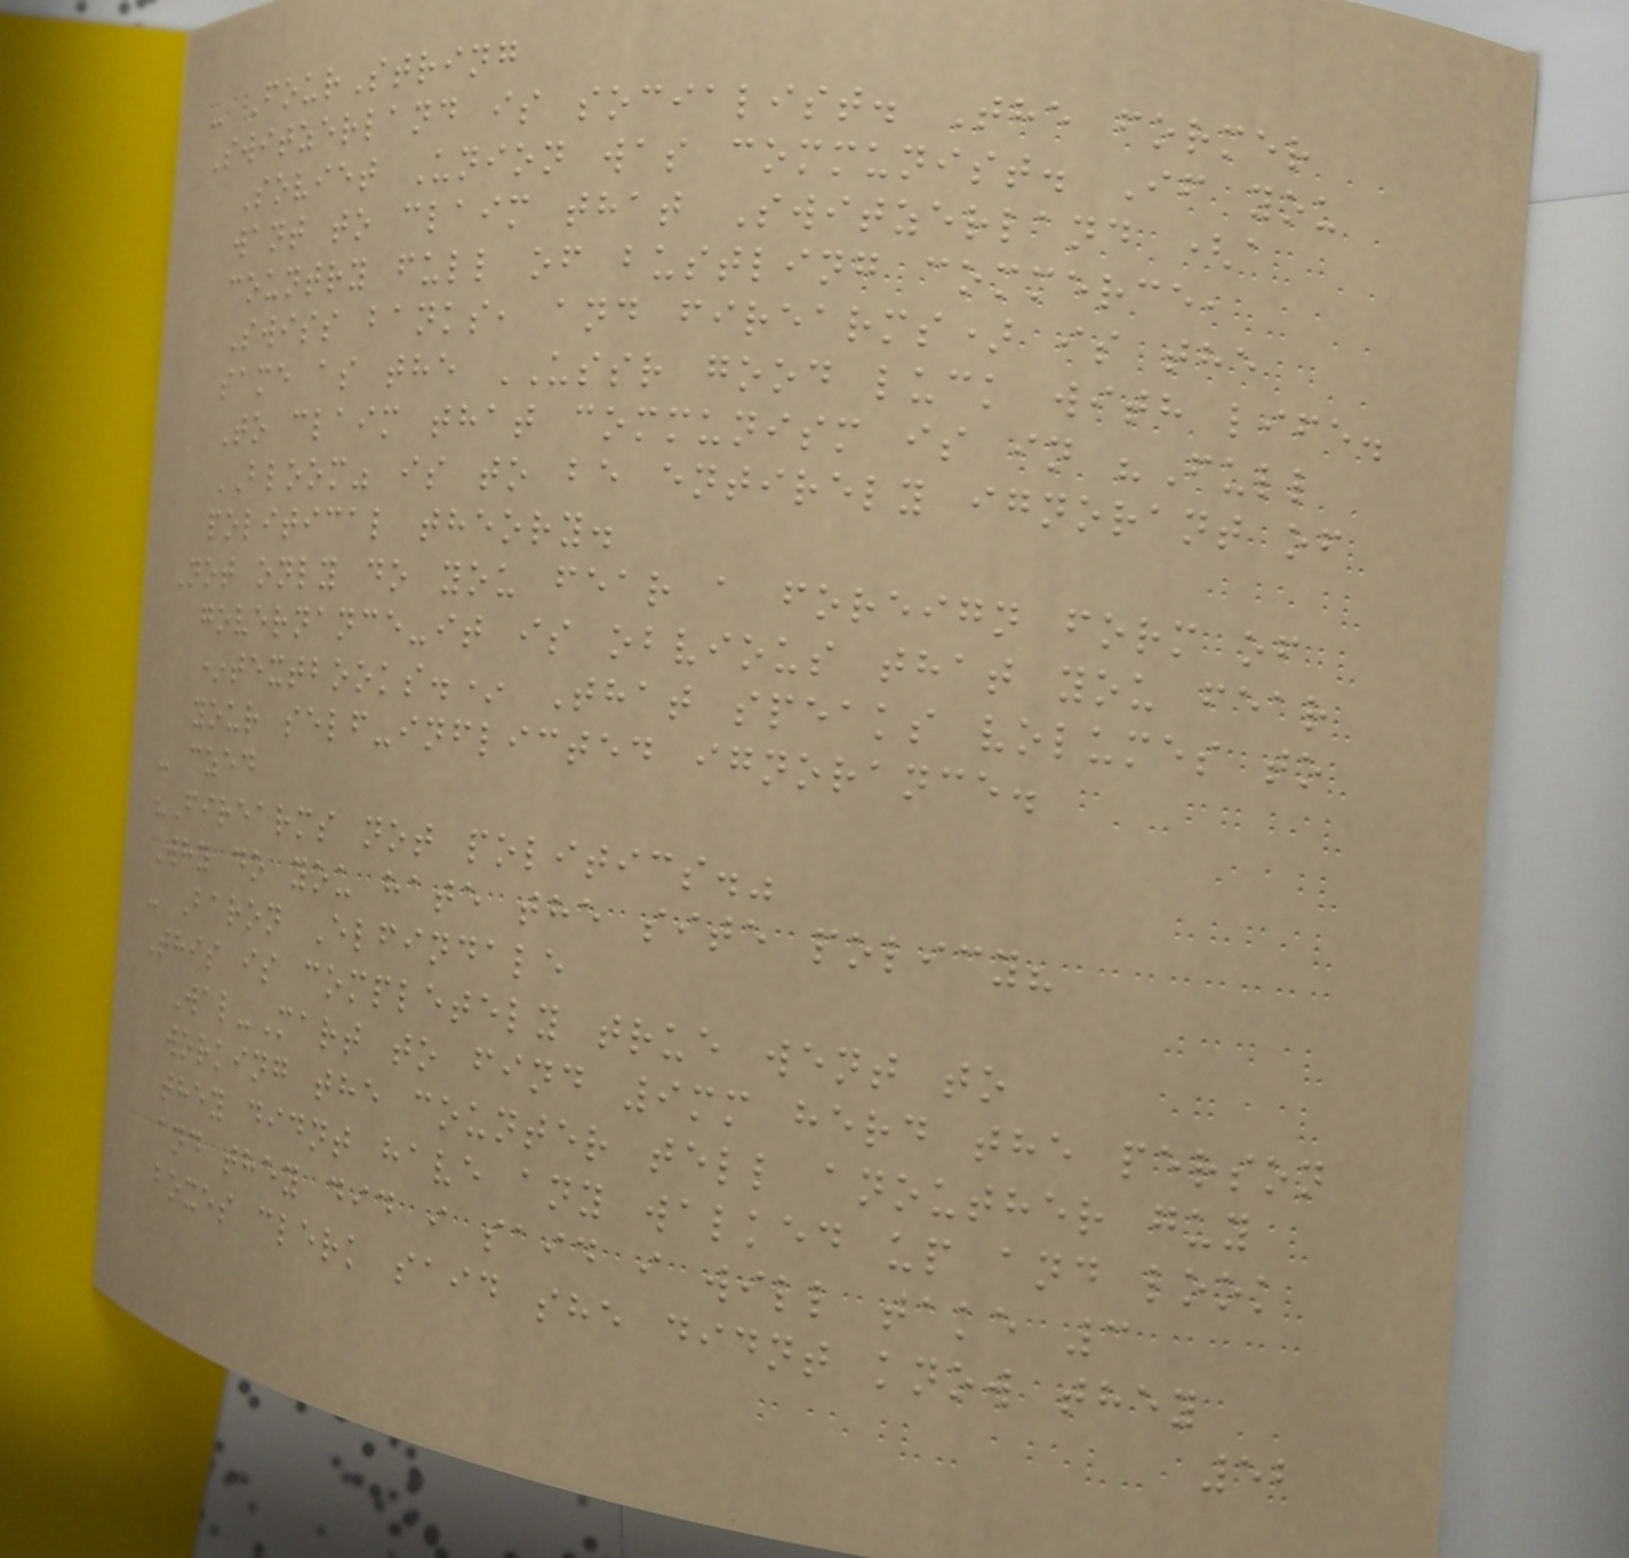- FourString
Switzerland is socialist. The former
Soviet Union was communist. If you
want to claim that Switzerland (a
country full of bustling commerce,
Swiss banks, and firearms) is the
same as the USSR good luck with life.
To claim that communism is in "Full
BLOOM" is to be entirely ignorant of
political theory.
Not only do you fear a foreign form of
governance-it is obvious that you fear
*textbooks.* That speaks volumes to
your self-inflicted ignorance.
- czed
"Firearms not politics."
Why do you hate the site policy?
- Baron Elfindale
This is completely true went to
Wal-Mart to find 9mm herd the person
working the counter tell anouther guy
they didnt have any walked up and look
and they did i said i will take 3
boxes clerk said she didnt know they
52
